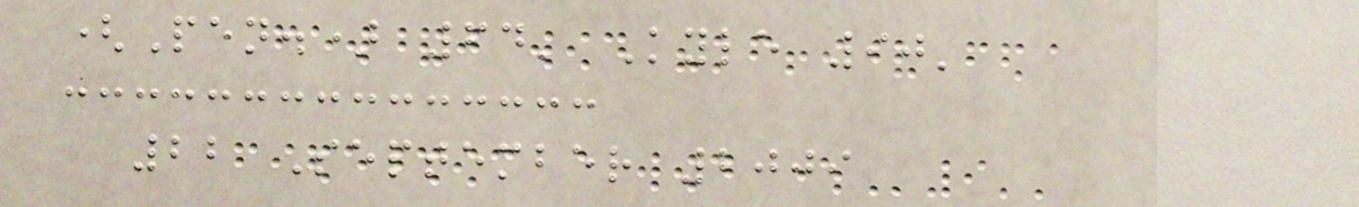(Pen.) 64' Kyle 90'
22 September 2009
